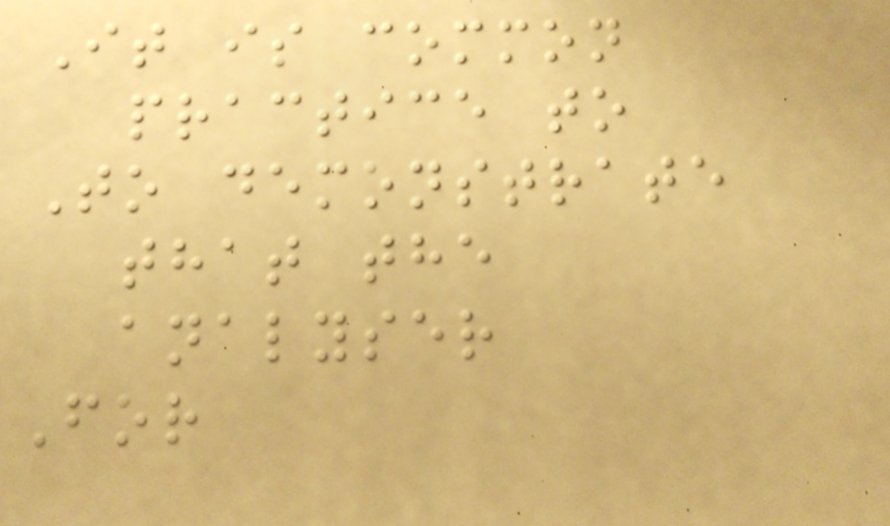It is common
practice to
To demonstrate
that the
analyser
For
